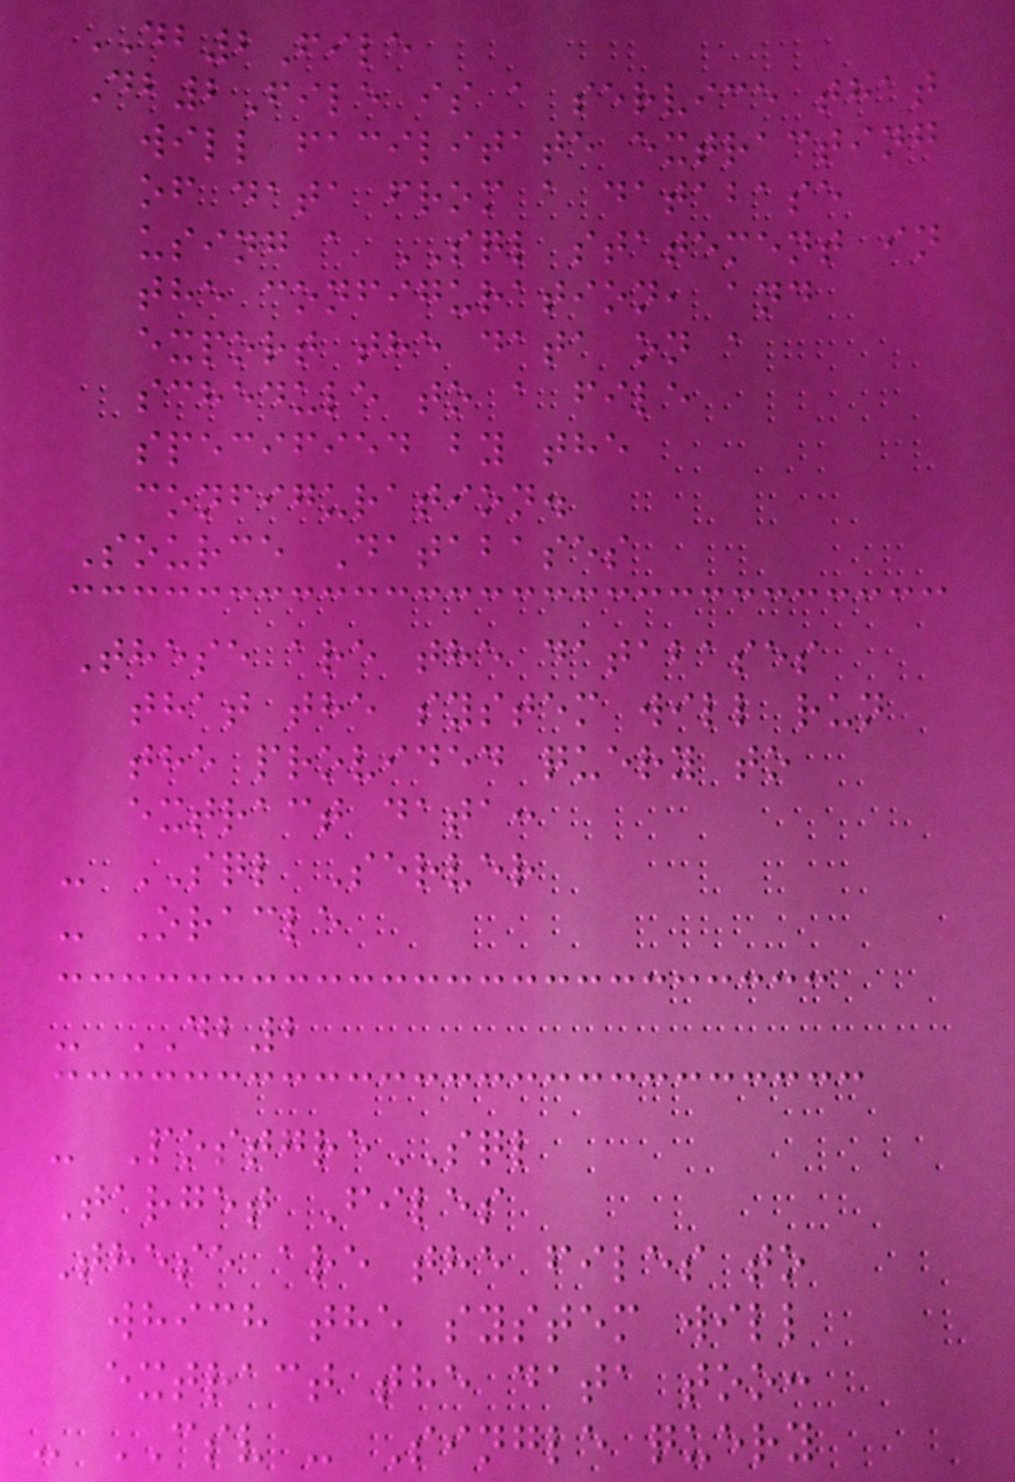DB2File
Db2File is a service that
will facilitate extracting
of data from a database
using a SQL statement in
the configuration, and
export the data on a
schedule to a file
specified by the
configuration.
Source Databases
These are the databases
that the system will run
the provided query to
extract data:
- SQL Server
- Oracle
- DB2
- PostgreSQL
Target Files
These are the files to
which the system will
extract the data too:
- CSV - Single query
